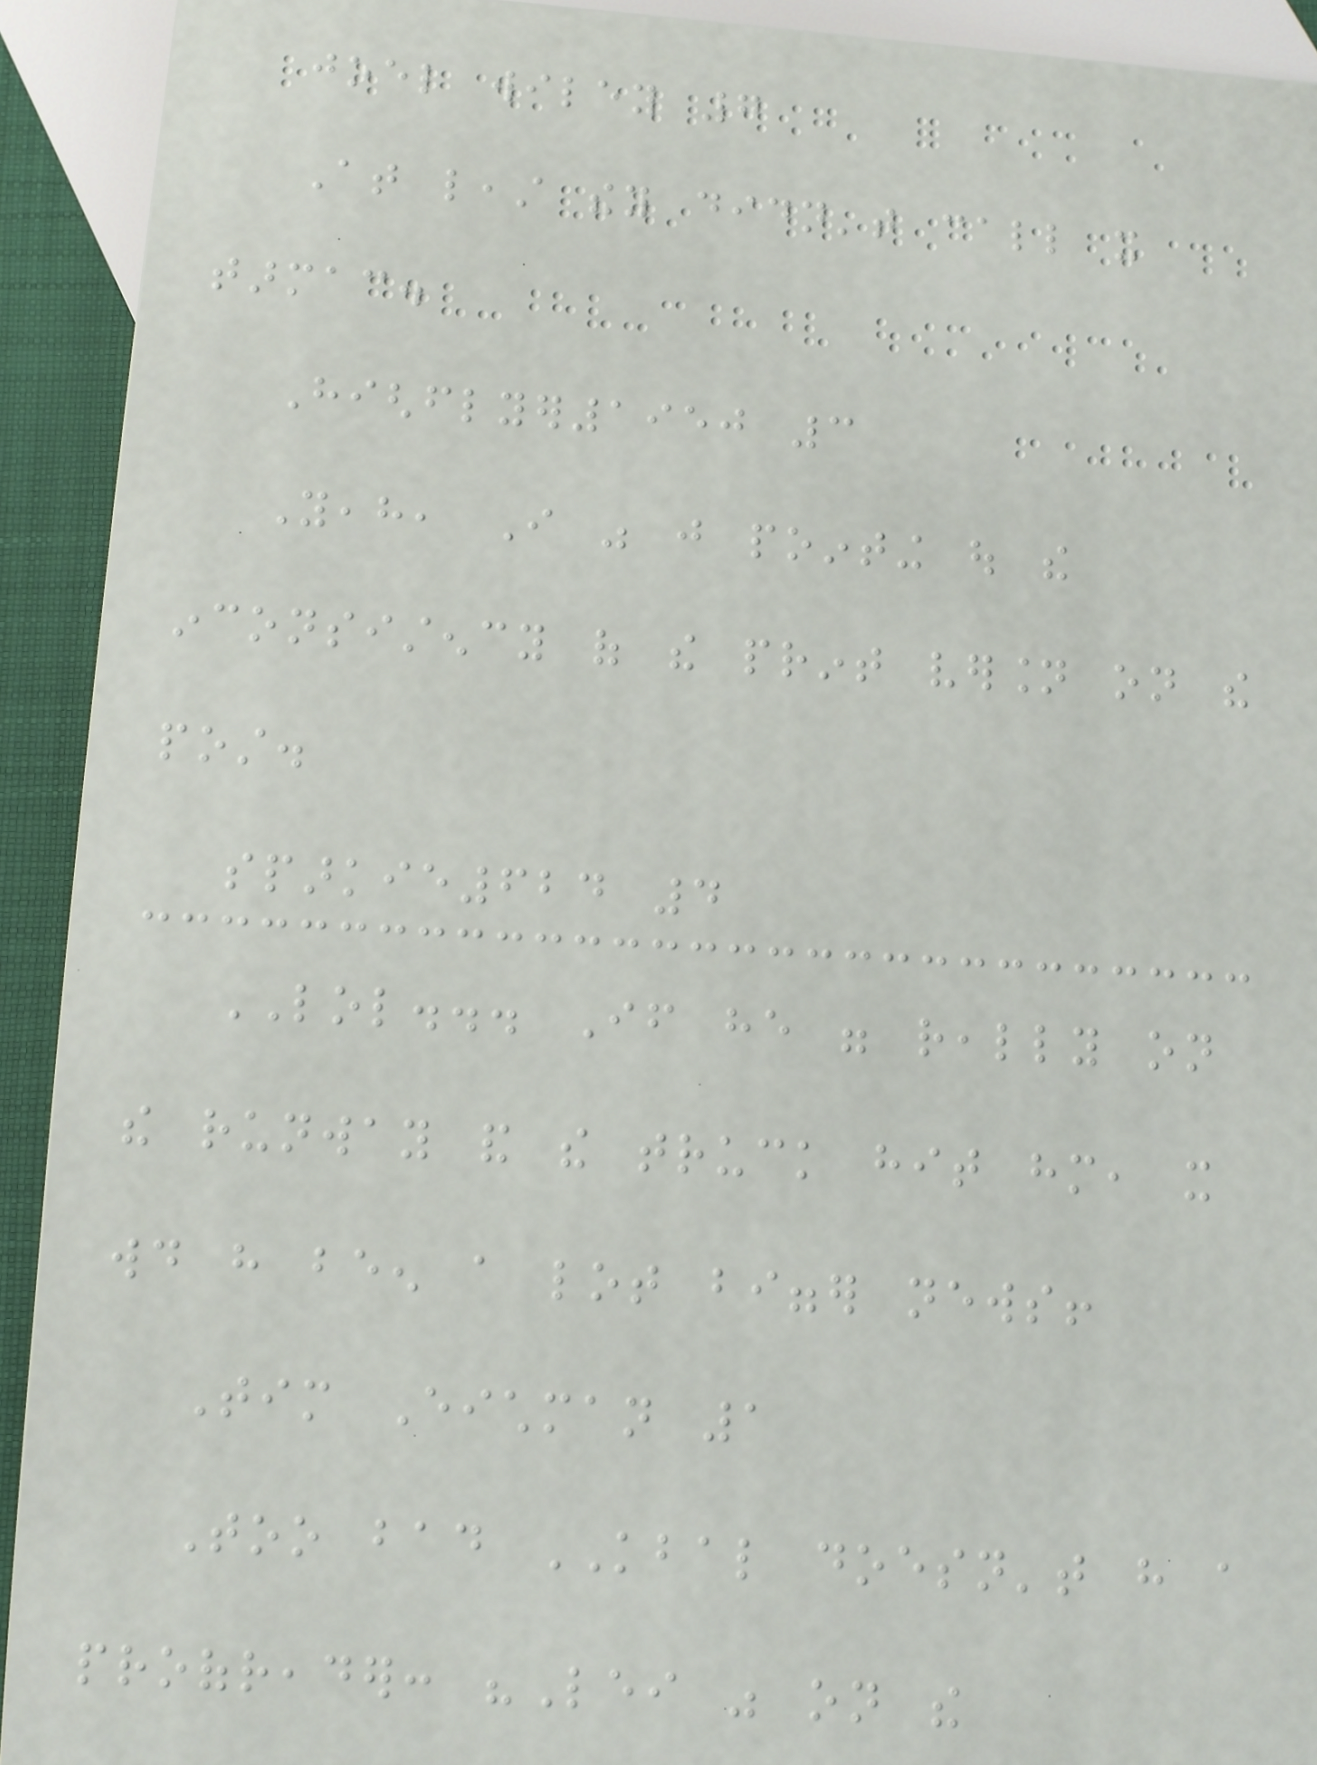joel wiley 7
At least they didn't call it
tarmac.
Highflyer1950 3
Yeah, I was just pointing out the
inconsistency of the print version on the
post.
sparkie624 4
LOL... If he were really on
the runway and the truck hit him, it
would have been a lot bigger news!
Tim Eichman 1
Too bad KBAL doesn't have a
proofreader: "Lei was on the
